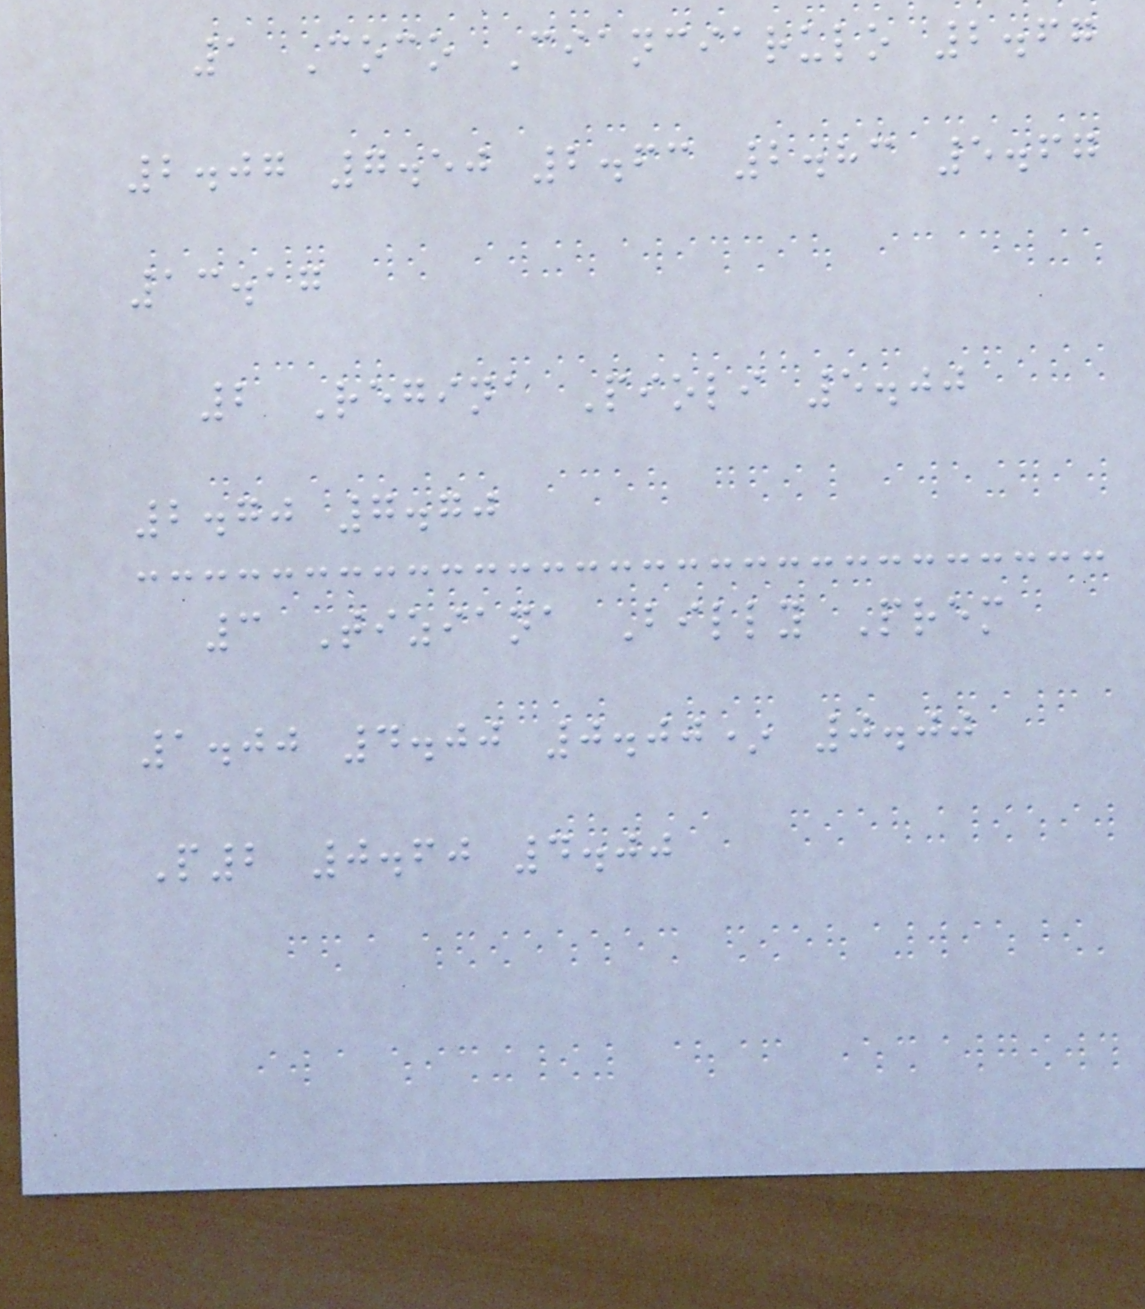1 Coco Cianciarulo 2.67
2.07 7.50 2.63 2.83 5.67
13.17
2 Regina Pioli 5.00
2.70 7.70
3 Tiziana Billy Prem
1.00 4.00 0.00* 0.00
P2 0.60 4.00
